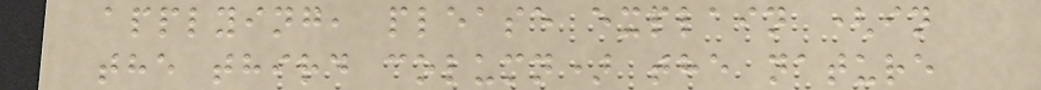applying, please explain (in
the third column) the nature
